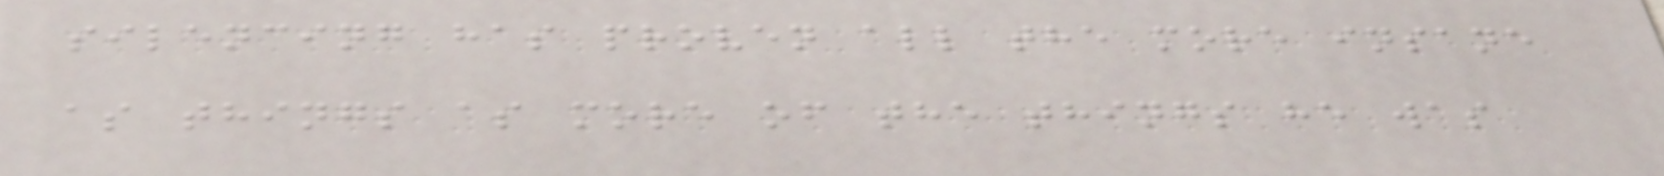silencing has proven all the more insane
as things as more of the things he was
